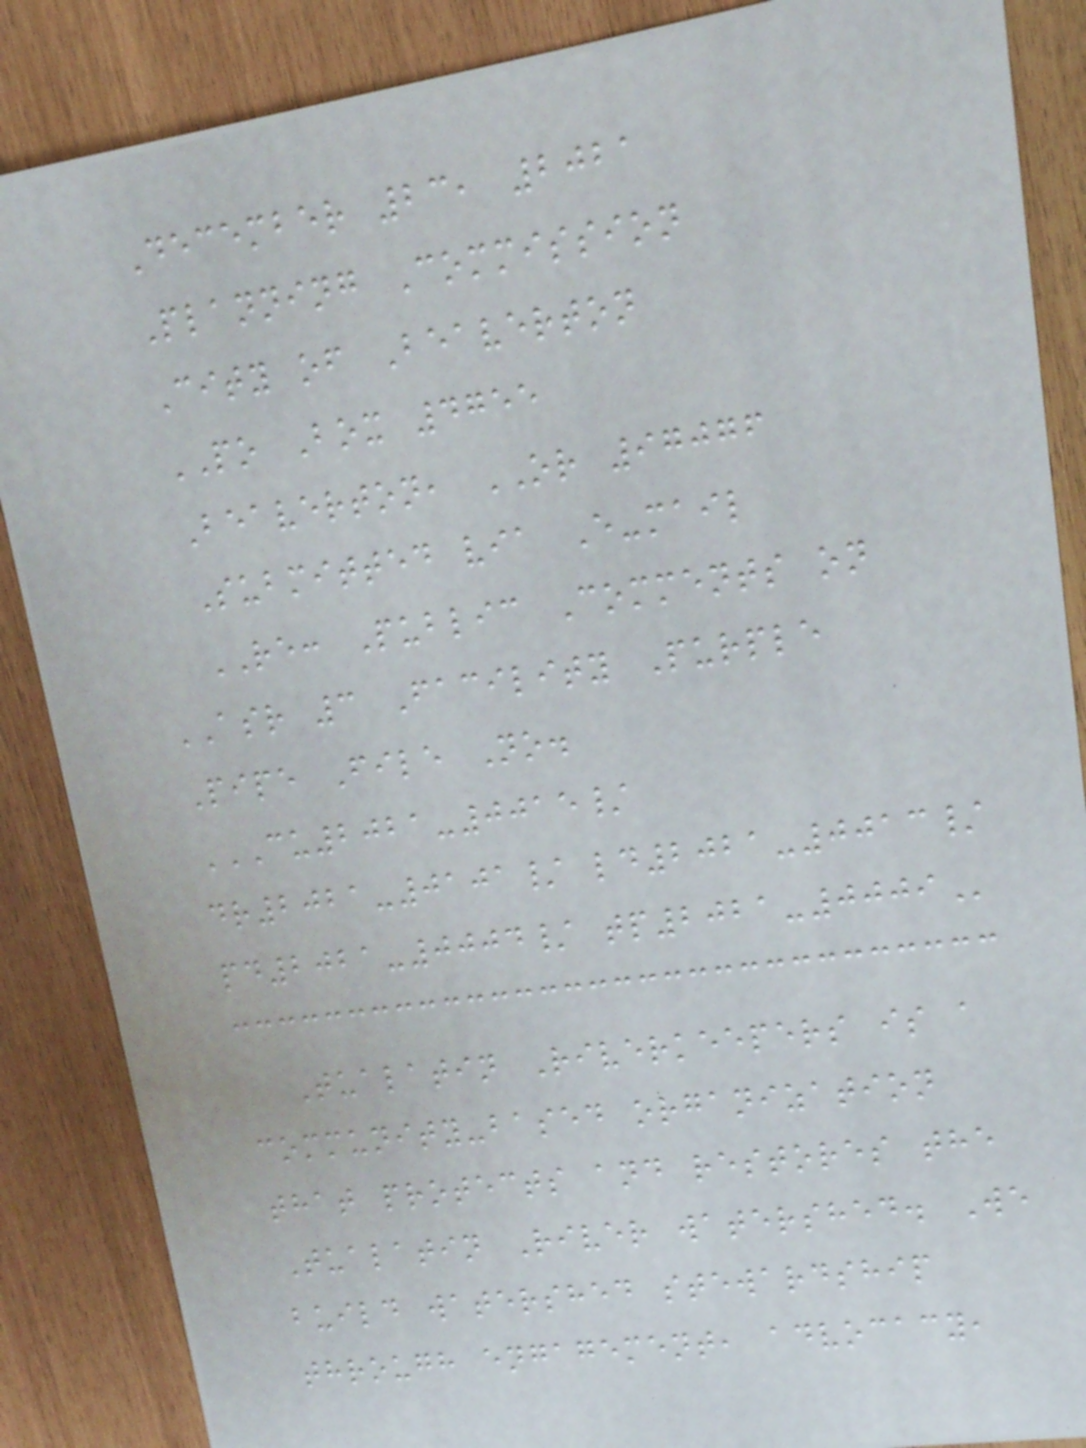December 23, 2021
Planning Commission
City of Beaverton
PO Box 4755
Beaverton, OR 97076
Submitted via E-mail
RE: Public Comments on
ASR 3 Facility Purple
Pipe File No.
CU2021-0015/
DR2021-0101/ LD2021-0013/
PD2021-0004/ TP2021-0009
Tualatin Riverkeepers is a
community-based organization
that protects and restores the
Tualatin River watershed. We
build watershed stewardship
through engagement, advocacy,
